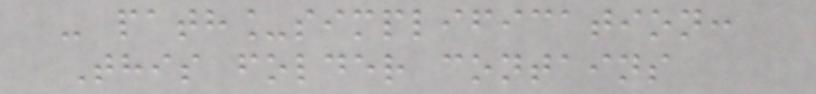- path_simplification:
This folder contains
